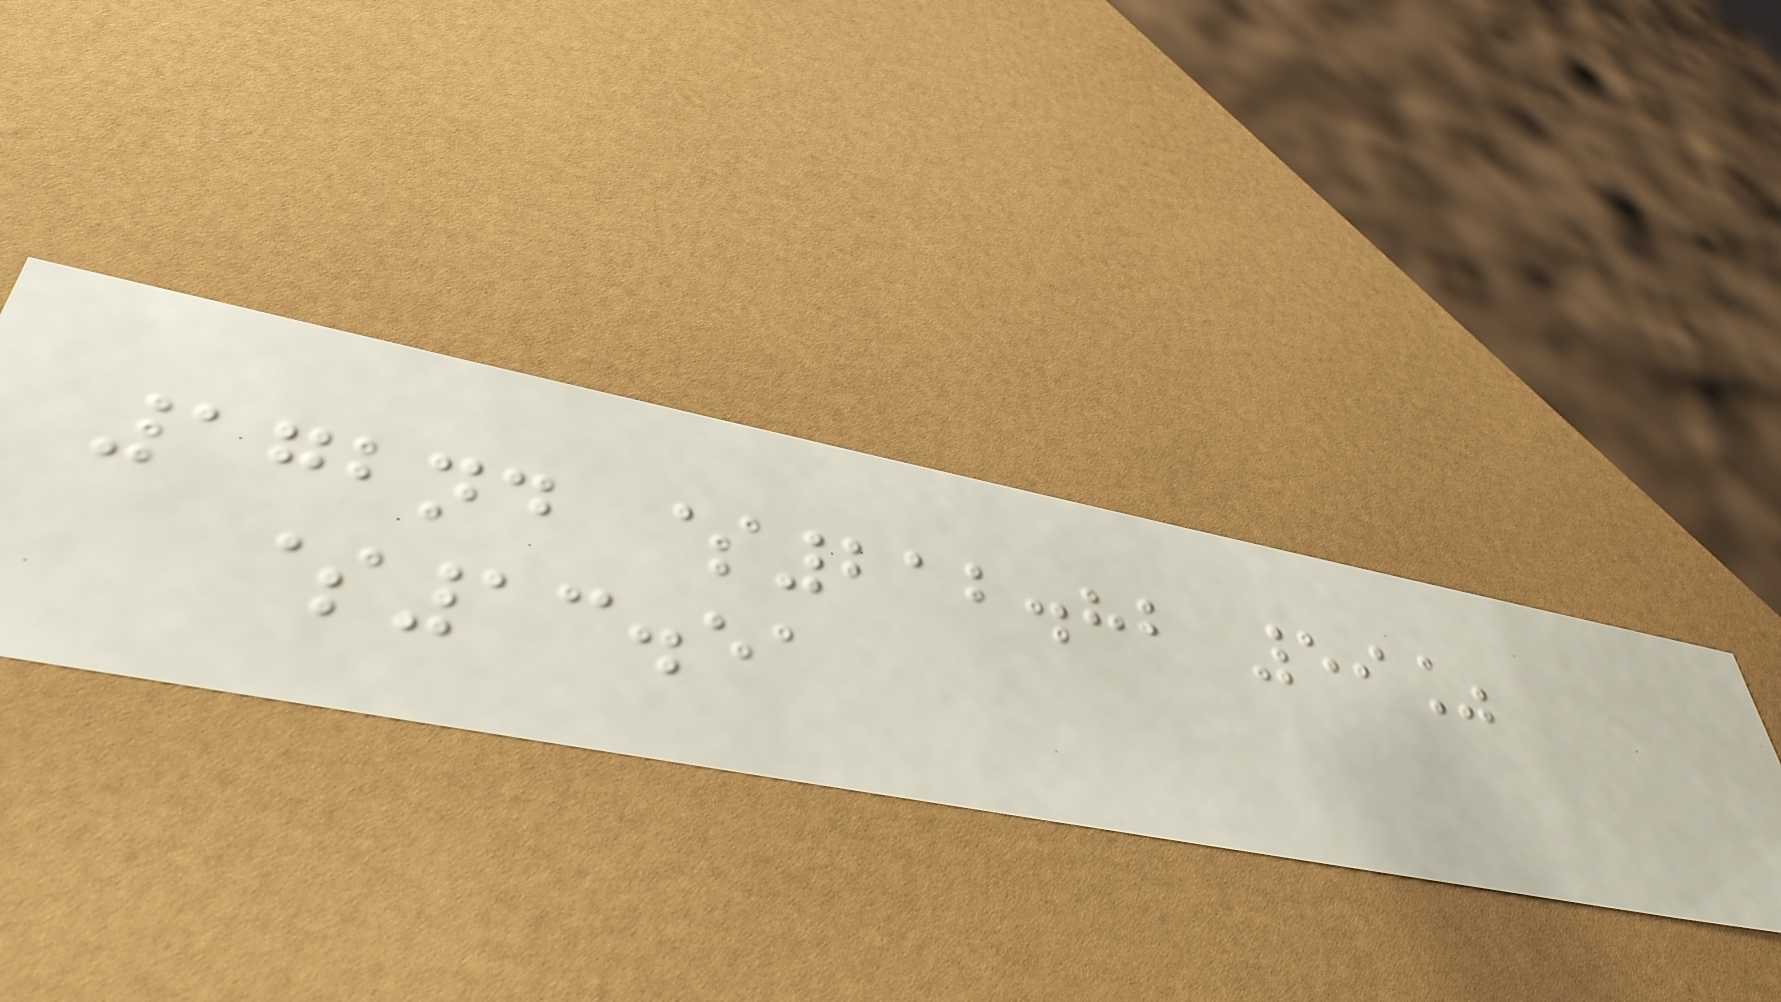172nd $212.82 59%
$13.51
